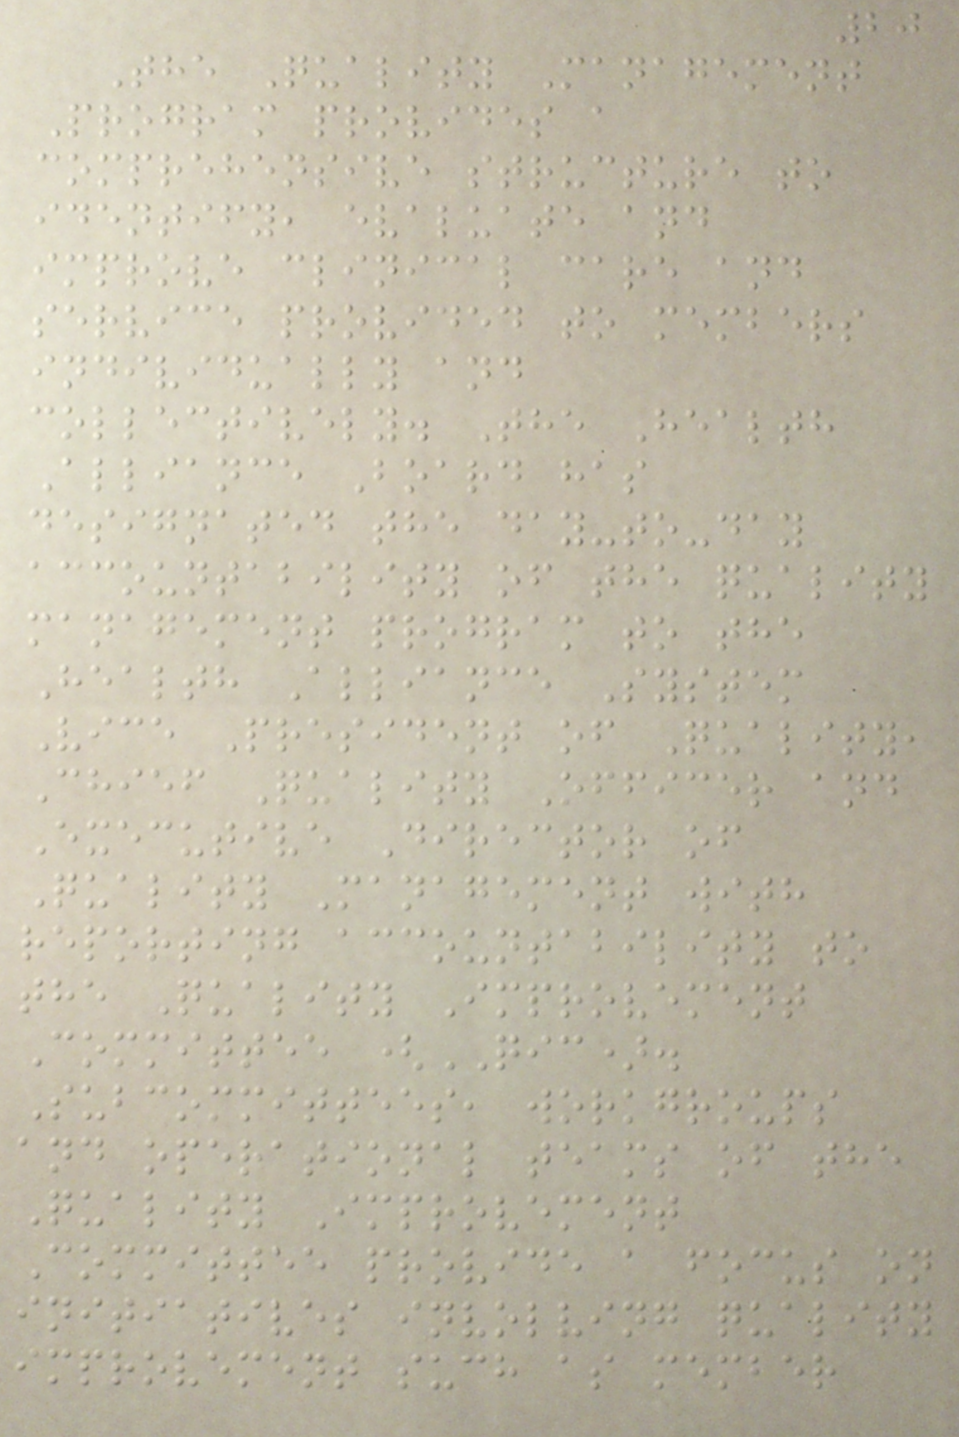20
The Quality Management
Program provides a
comprehensive structure to
identify, evaluate and
improve clinical care and
service provided to members
individually and
collectively. The Health
Alliance Board has
designated the day-to-day
accountability of the quality
management program to the
Health Alliance System
Vice President of Quality,
Chief Quality Officer and
Executive Director of
Quality Management with
reporting accountability to
the Quality Improvement
Committee (QIC).
Subcommittees, workgroups
and operational teams of the
Quality Improvement
Committee provide a focus on
initiatives involving quality
improvement such as member
